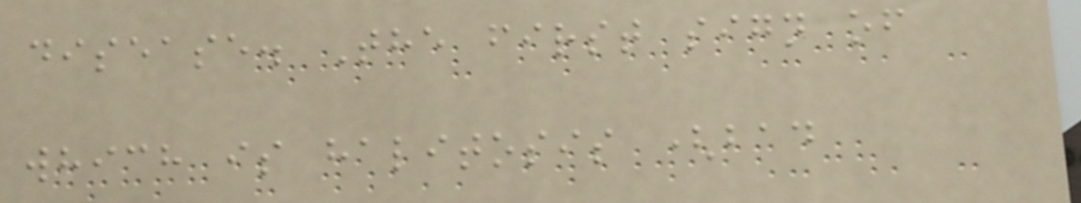disease. The first sign of
which is halitosis (bad
